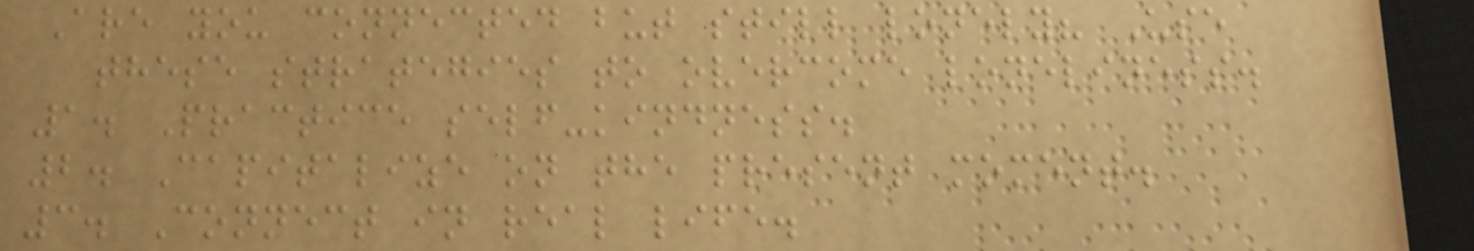Are you connected but still lonely? Use
these strategies to overcome loneliness.
1. Practice self-kindness.
2. Capitalize on the present moment.
3. Connect in real life.
